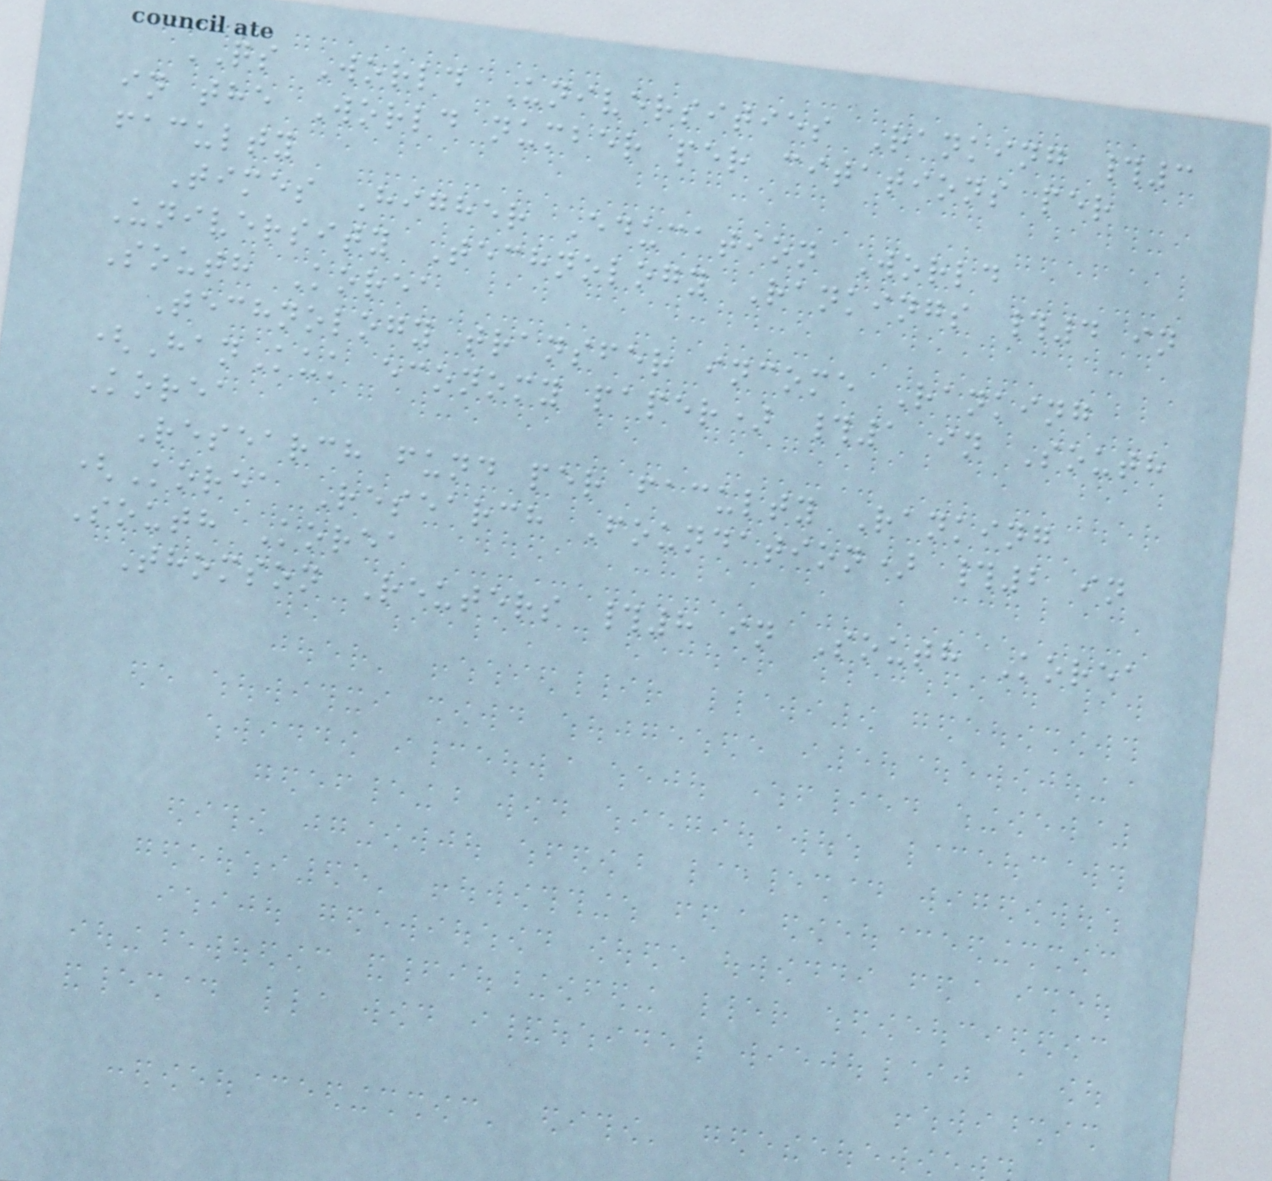QS World Universities Ranking #3
in the World number per citations per
faculty
Times Higher Education World
University Technology Rankings #4 in
South Korea
Technology transfer income Ranking
(HanKuk economy paper) #1 in South
Korea
Research fund per faculty Ranking
(Korea Research Foundation) #2 in
South Korea
Thomson Reuters #8 in South Korea
